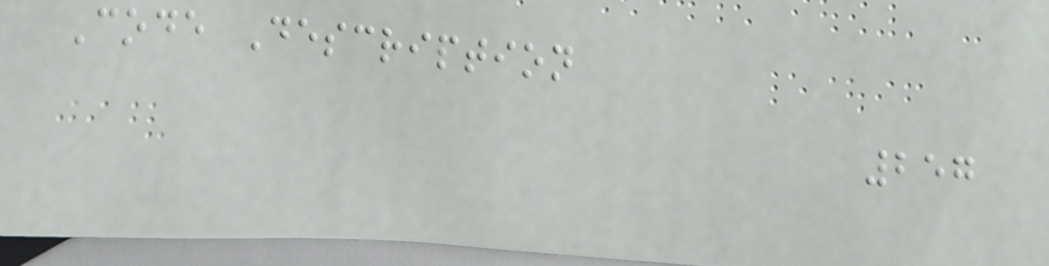Code Description
257
